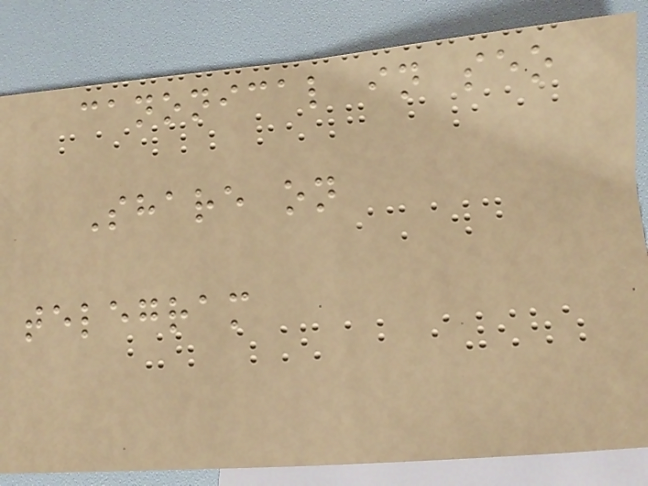canonical in seo
Share on
telegram
